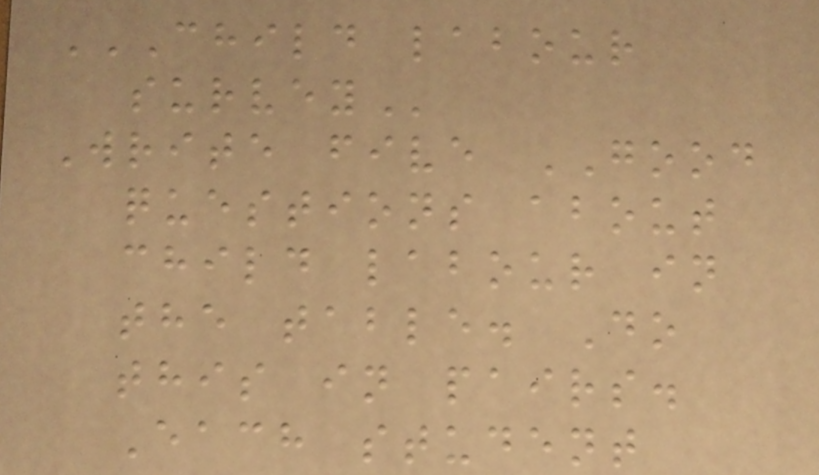CHILD LABOUR
SURVEY
Write five GOOD
questions about
child labour in
the table. Do
this in pairs.
Each student
